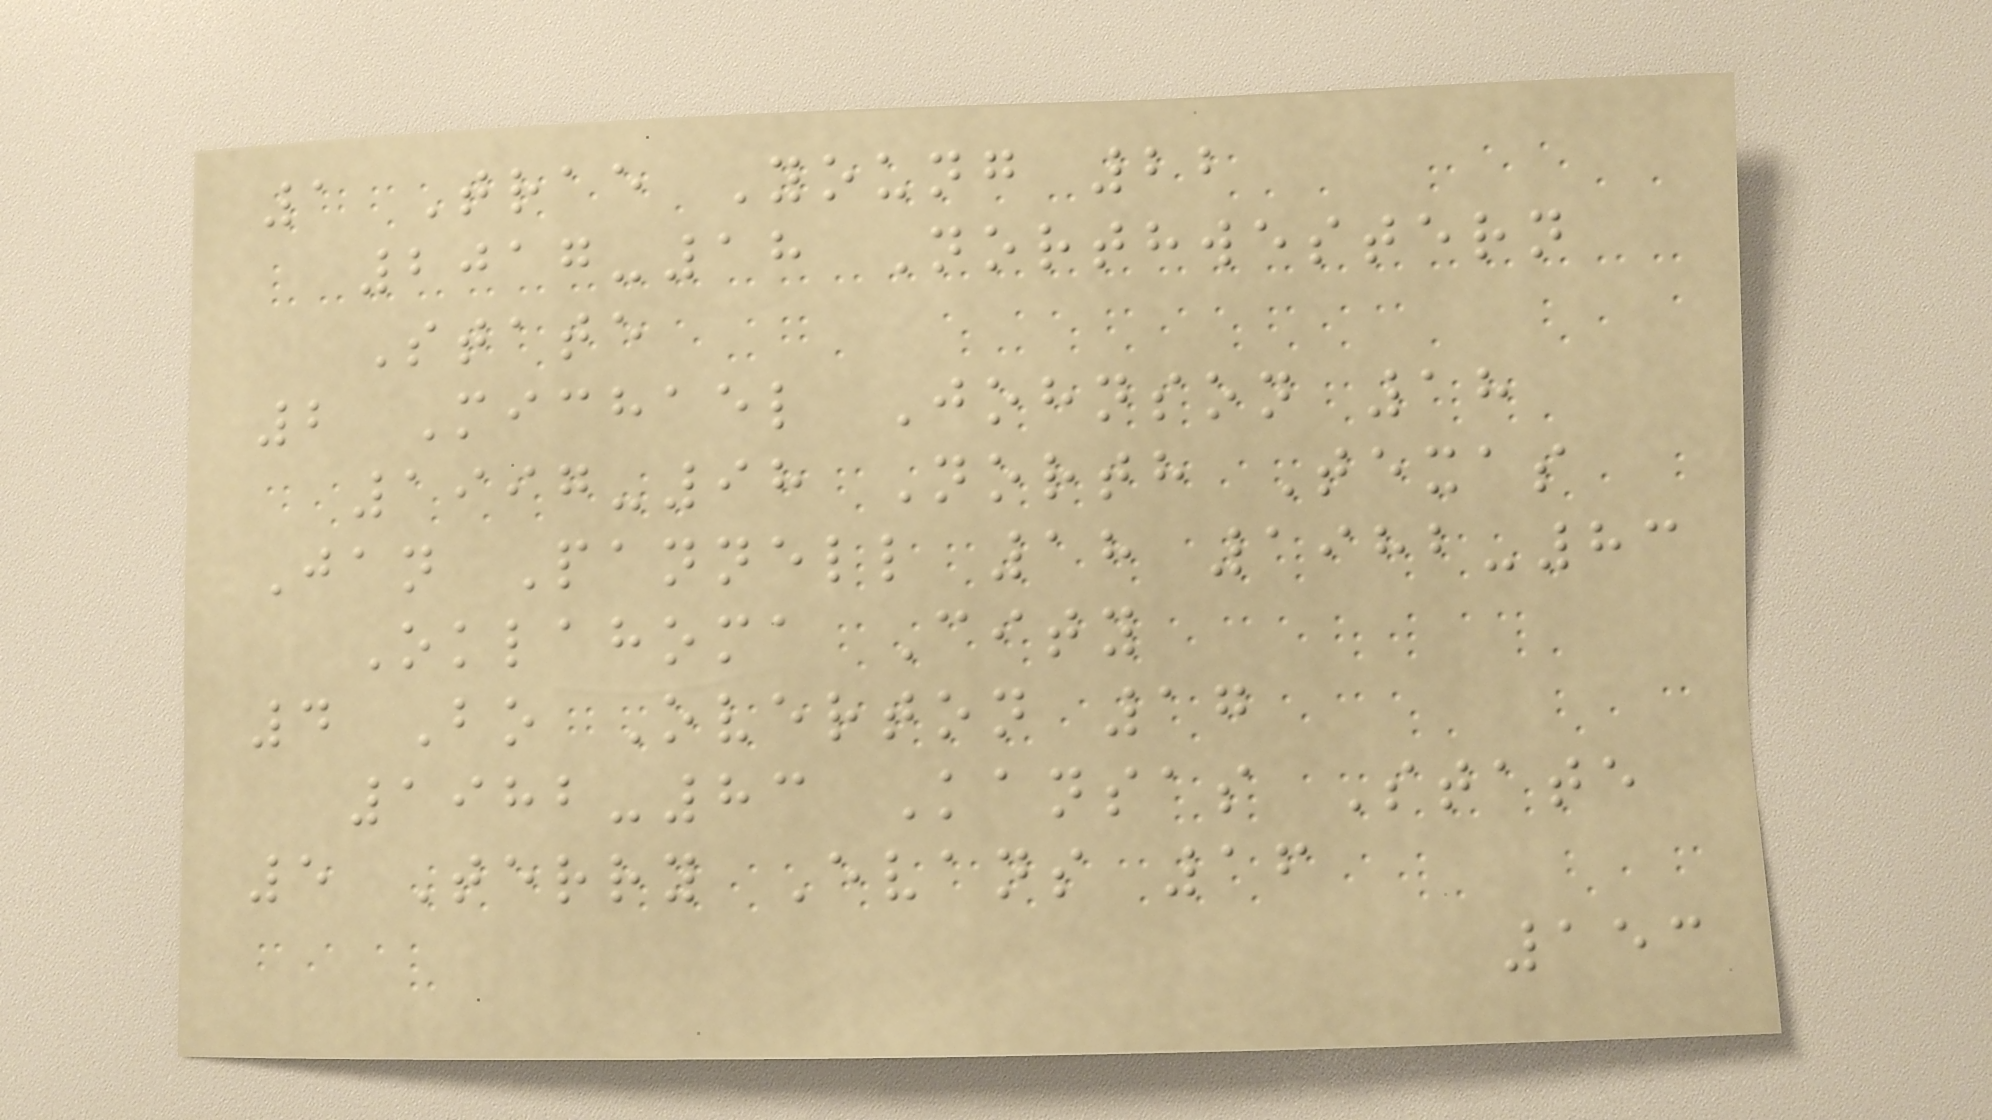1 Trae Young 22
2017-18 Northwestern
State
2 Michael Johnson 18
1997-98 North Texas
Jan Pannell 18 1982-83
Oklahoma City
4 Bo Overton 17
1982-83 Kansas State
5 Terry Evans 16
153
